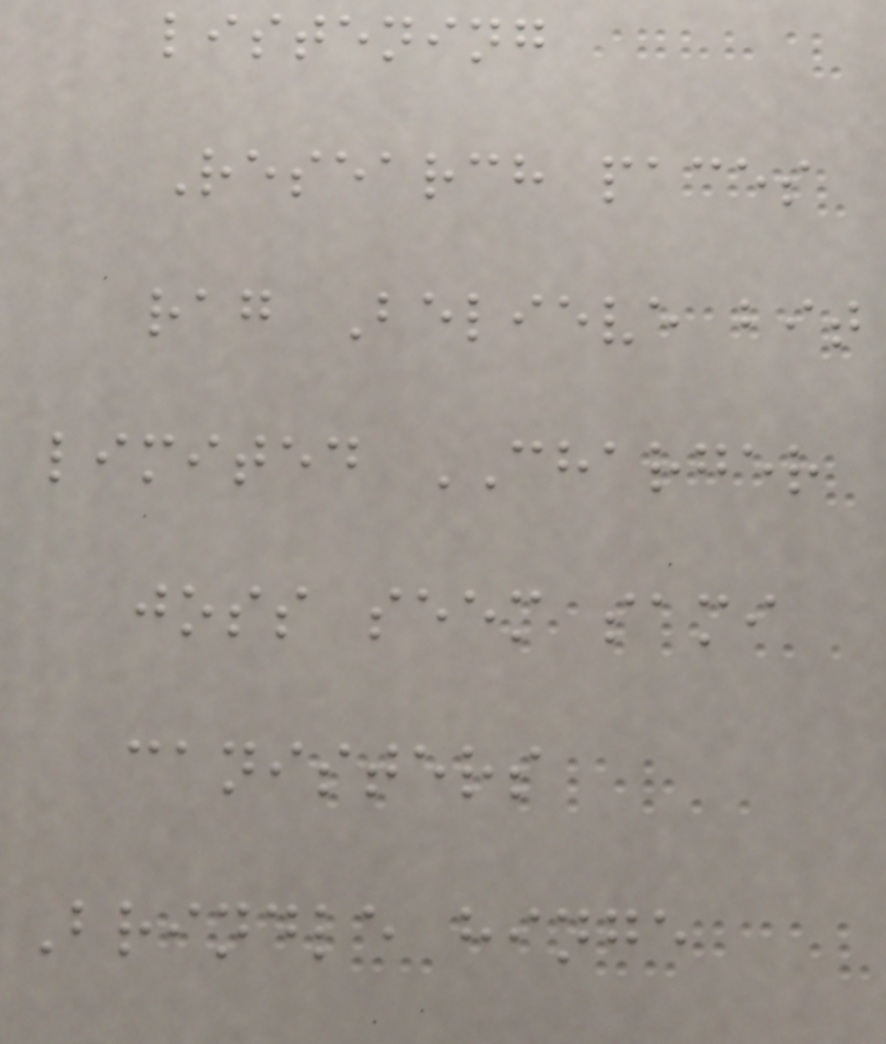listening
Research paces
rag Believe bit
limited CHARGER
joss seem sami
canisters
Brindle hinge
